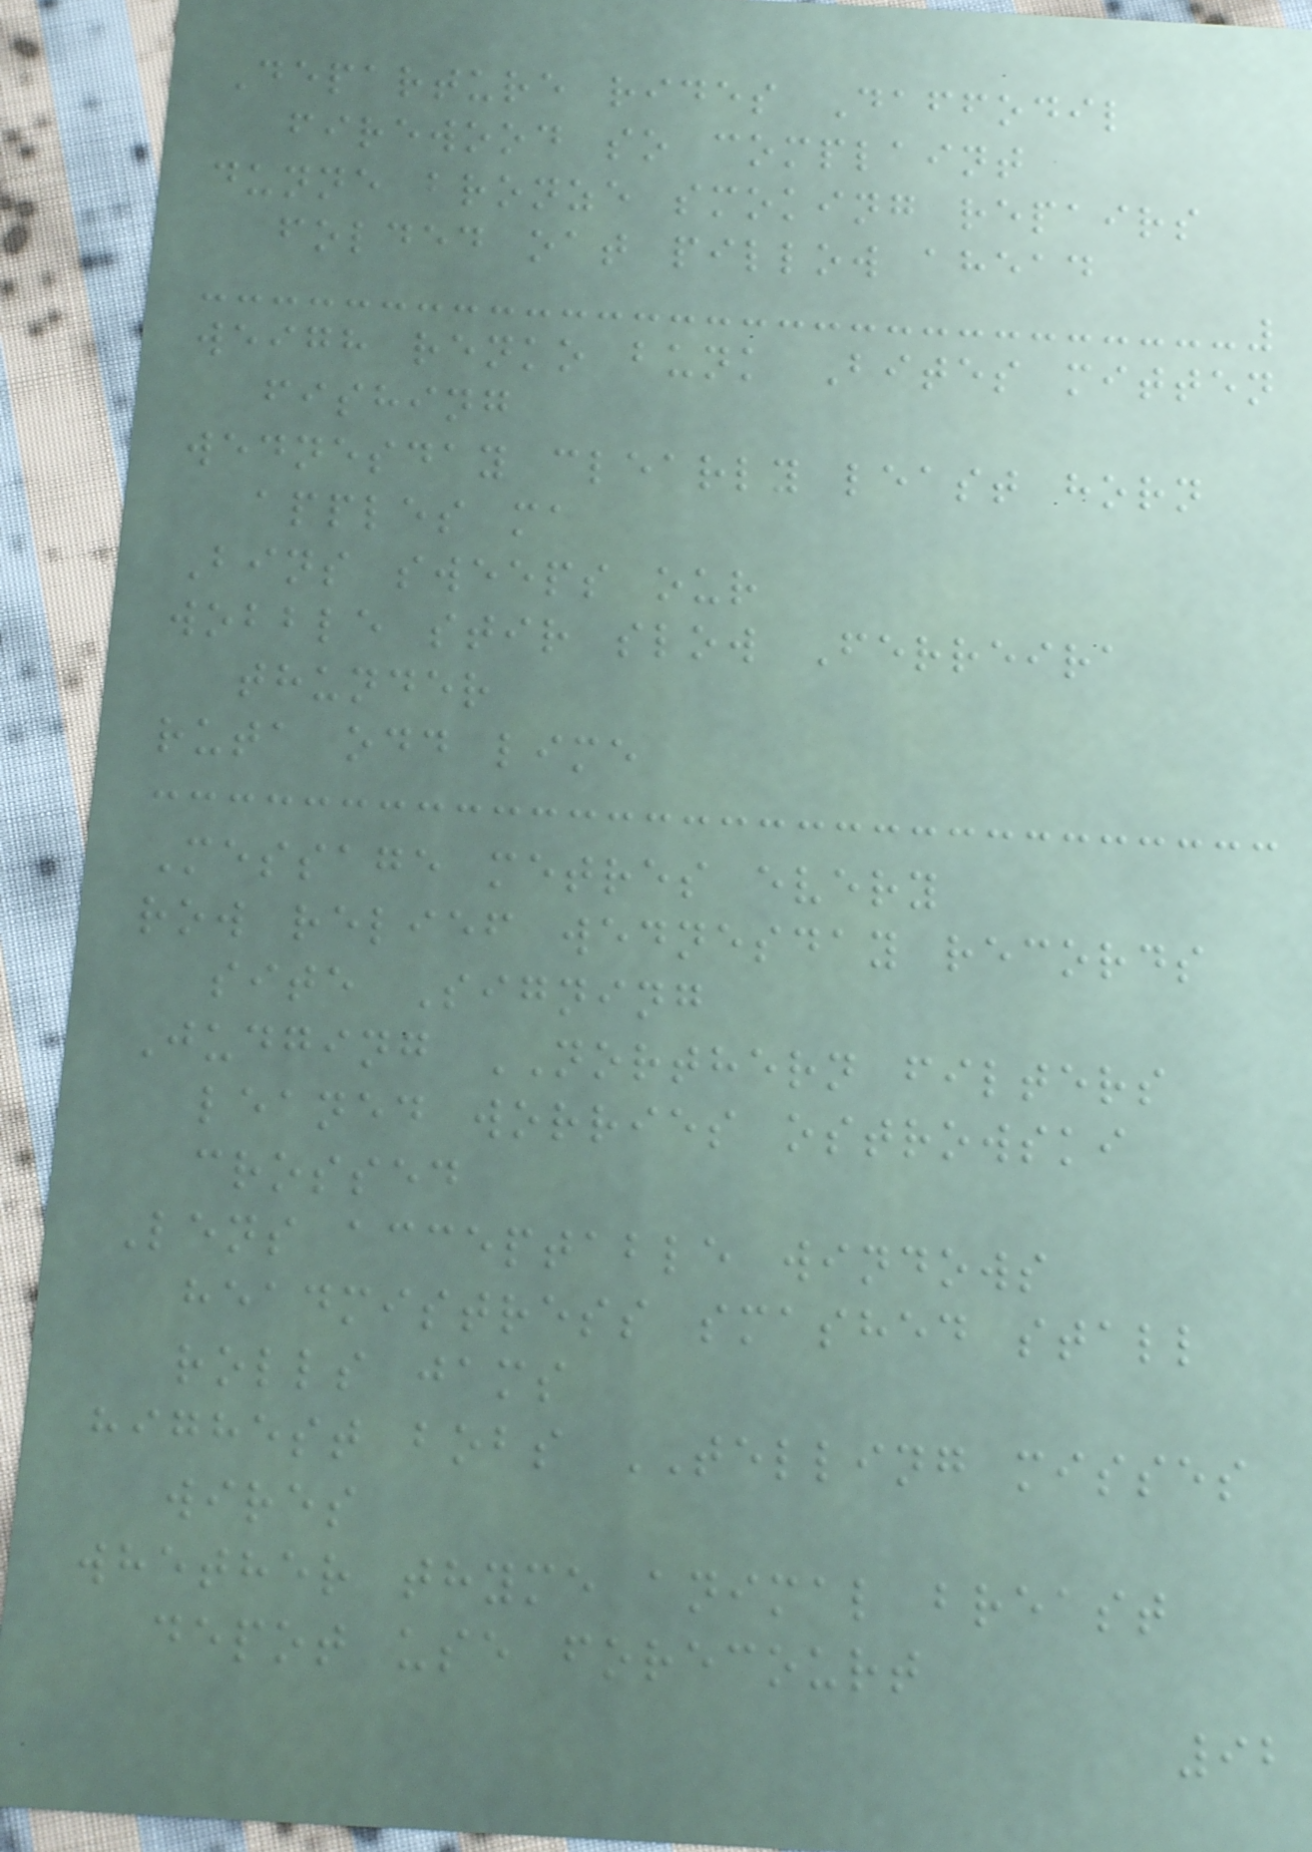Departure rides Daffodil
firewood so complaint
dunne bronze smoking repairs
folded oat pillow ahead
weigh renko bunk Bites mitten
fishing
wednesday clearly least horn
apples ma
Bins sweeps our
wobble stir slow Ferreira
thunder
ruta odd lime
Message metres every
row relief wednesday records
site Signing
Judging NORTHERN filters
leaned worries ostrowski
crossed
Lens acceptable windows
headmistress smashed stall
rolls jams
highest bobs TELLING misses
wires
whether thyme animal breast
depot use forecourt
92
